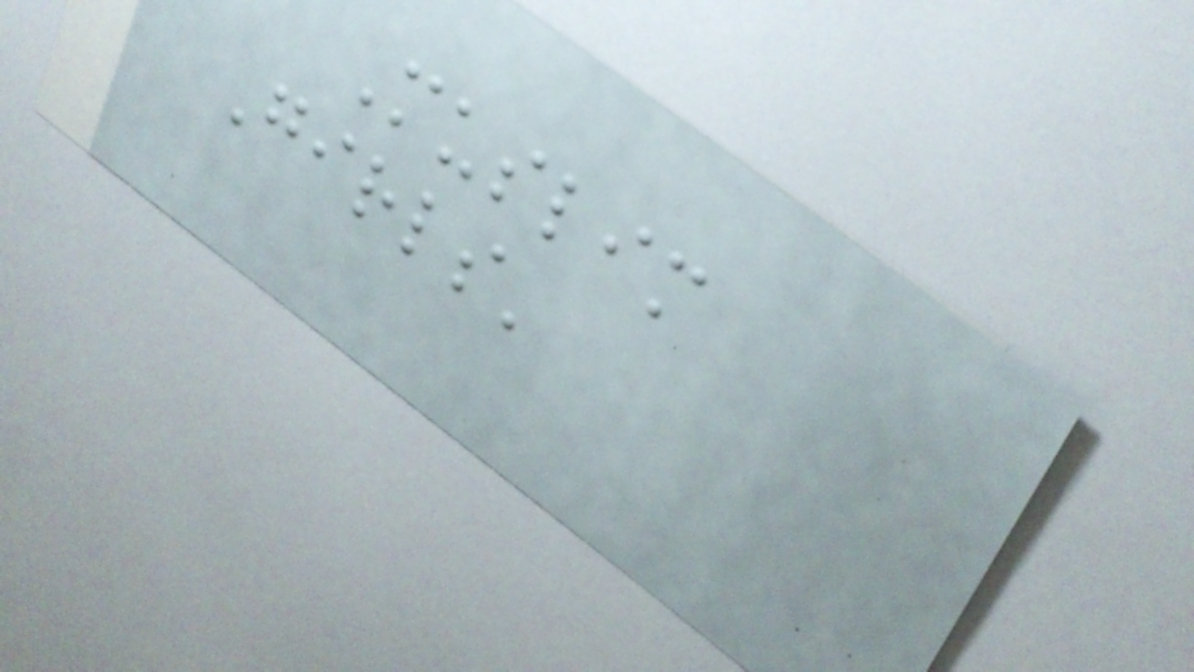Muslim
Girls'
